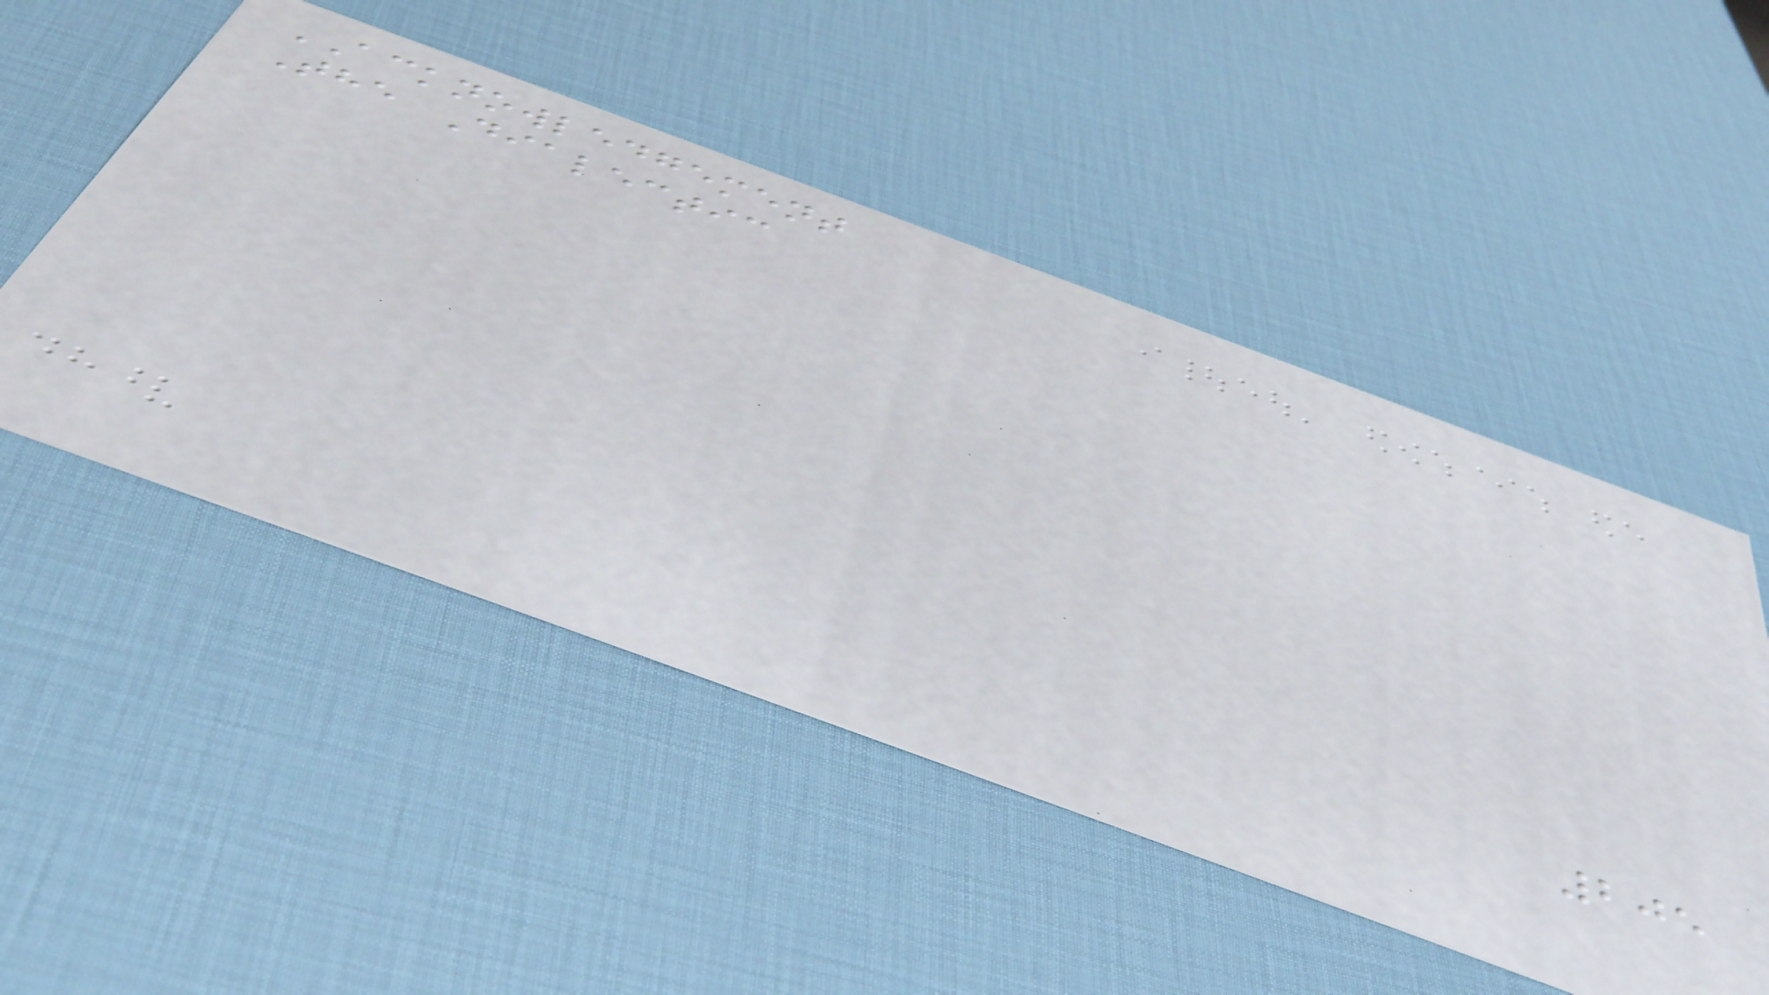ACKNOWLEDGEMENT
The Dialectic
205
